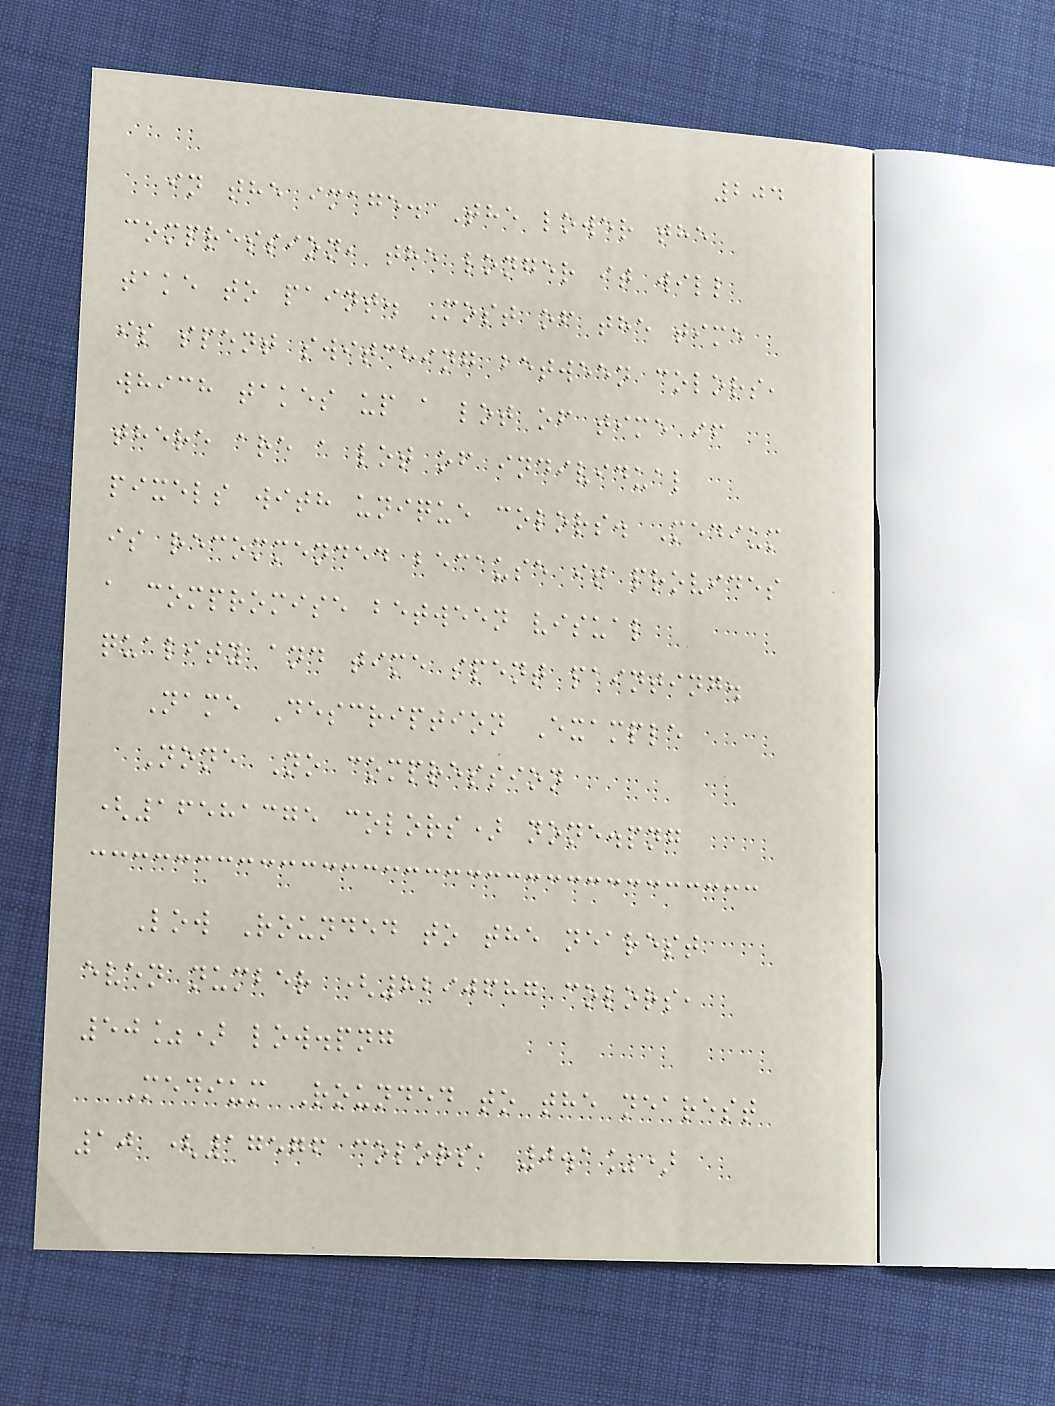204
in the image. The lower the
compression, the longer it will
take to paint. Most of the time
is spent switching between colors,
which takes up a lot of time if
there are a lot of individual
pixels with unique colors. Medium
is recommended because it provides
a compromise between visual
quality and time spent painting.
Name Description Example
None No compression
(16581375 colors) none.png
Low Rounded to the nearest
even number (8290687 colors,
50%) low.png
Medium Rounded to the nearest
10 (17576 colors, 0.1%)
